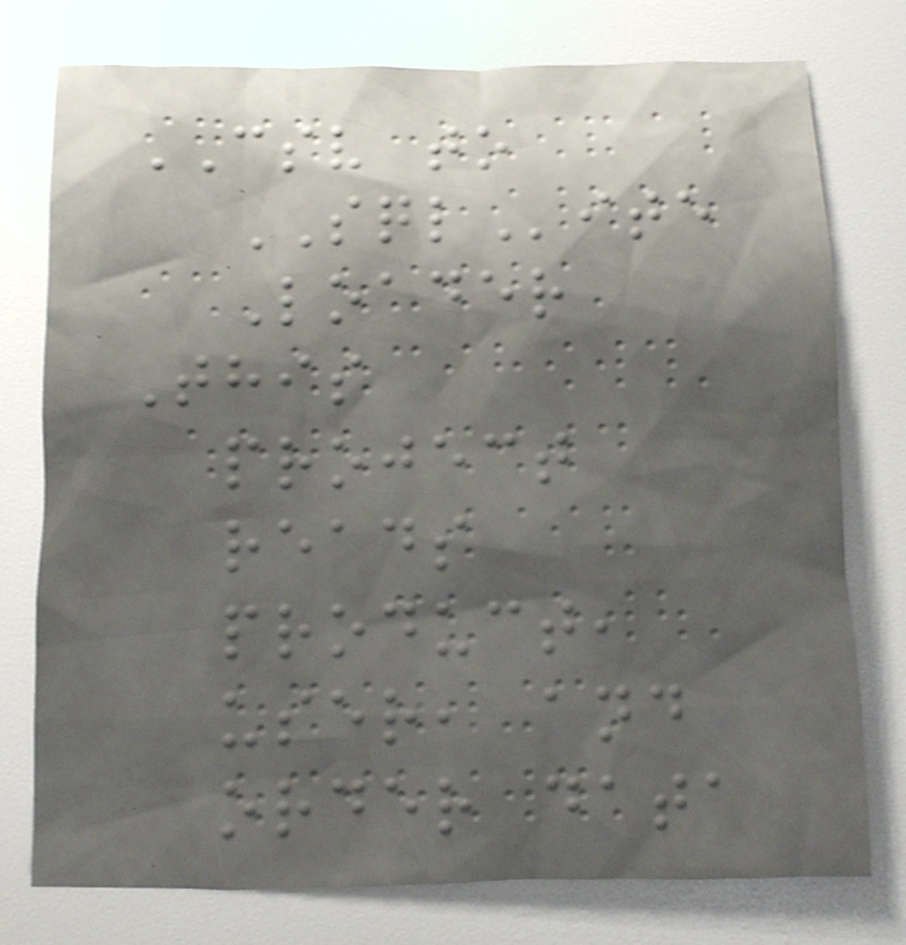CSV to
SQLite
Loader
This
project
reads
product,
user, and
order data
